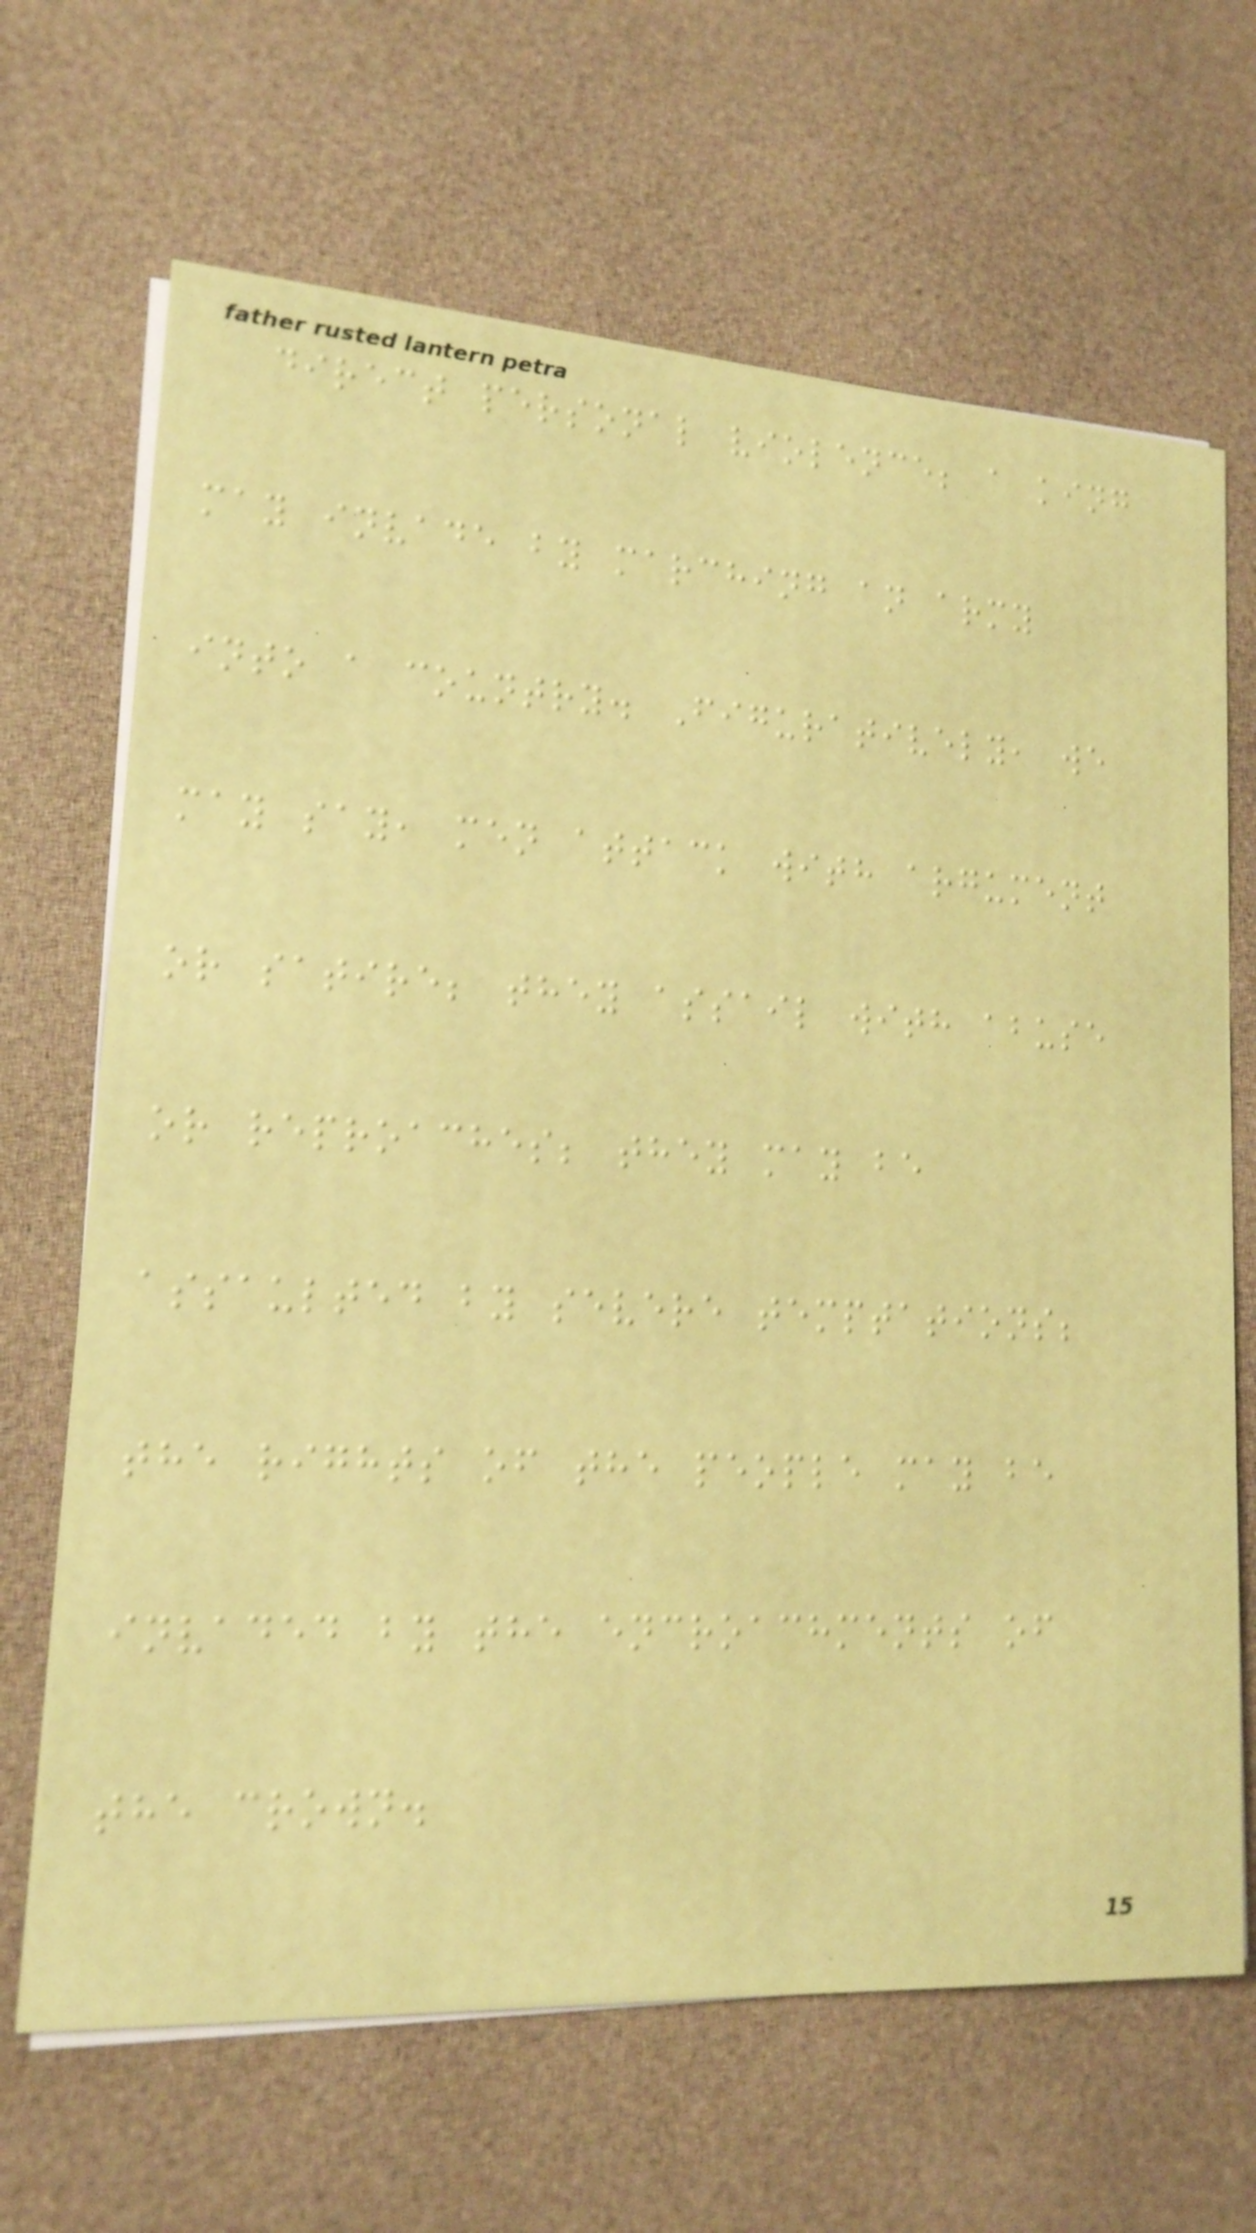direct personal violence; a king
may invade by marching an army
into a country. Figuratively, we
may say, men attack with argument
or satire; they assail with abuse
or reproaches; they may be
assaulted by severe temptations;
the rights of the people may be
invaded by the encroachments of
the crown.
